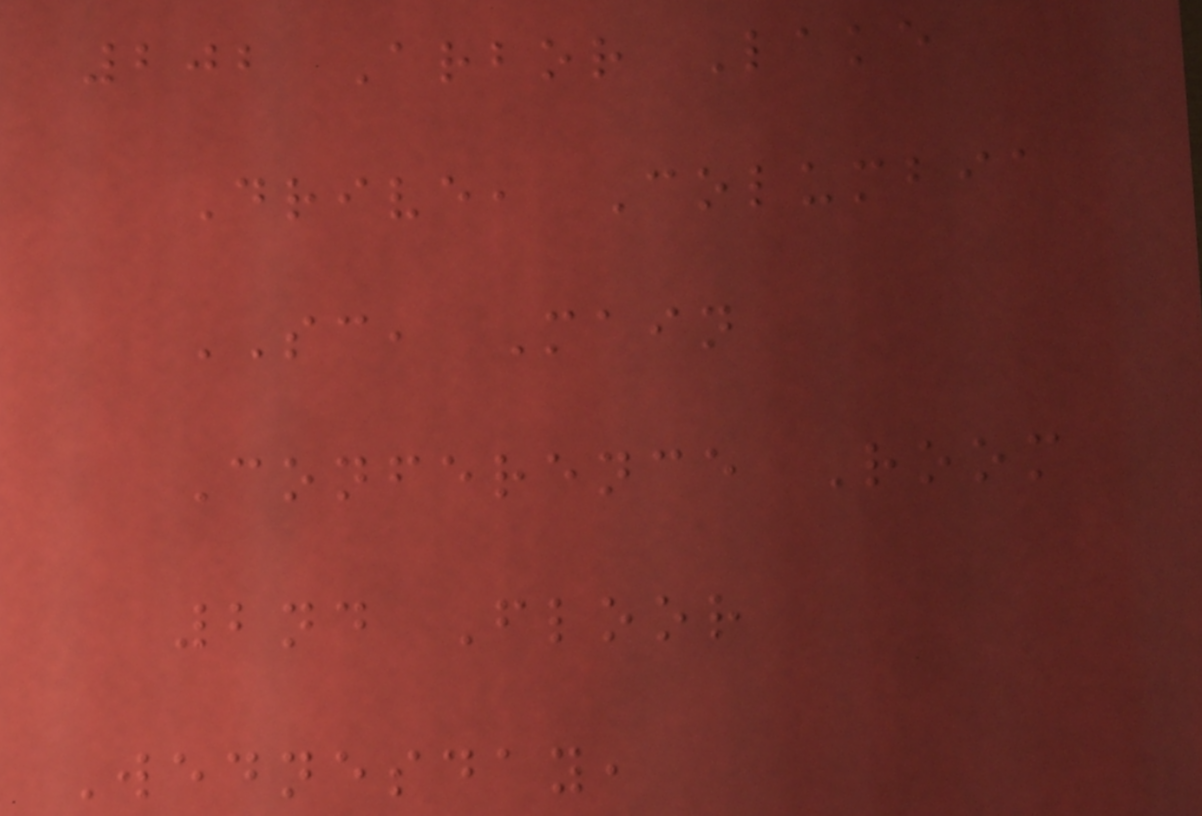202 Arbor Lake
Drive, Columbia
SC, Main
Conference Room
2nd Floor
Wednesday,
